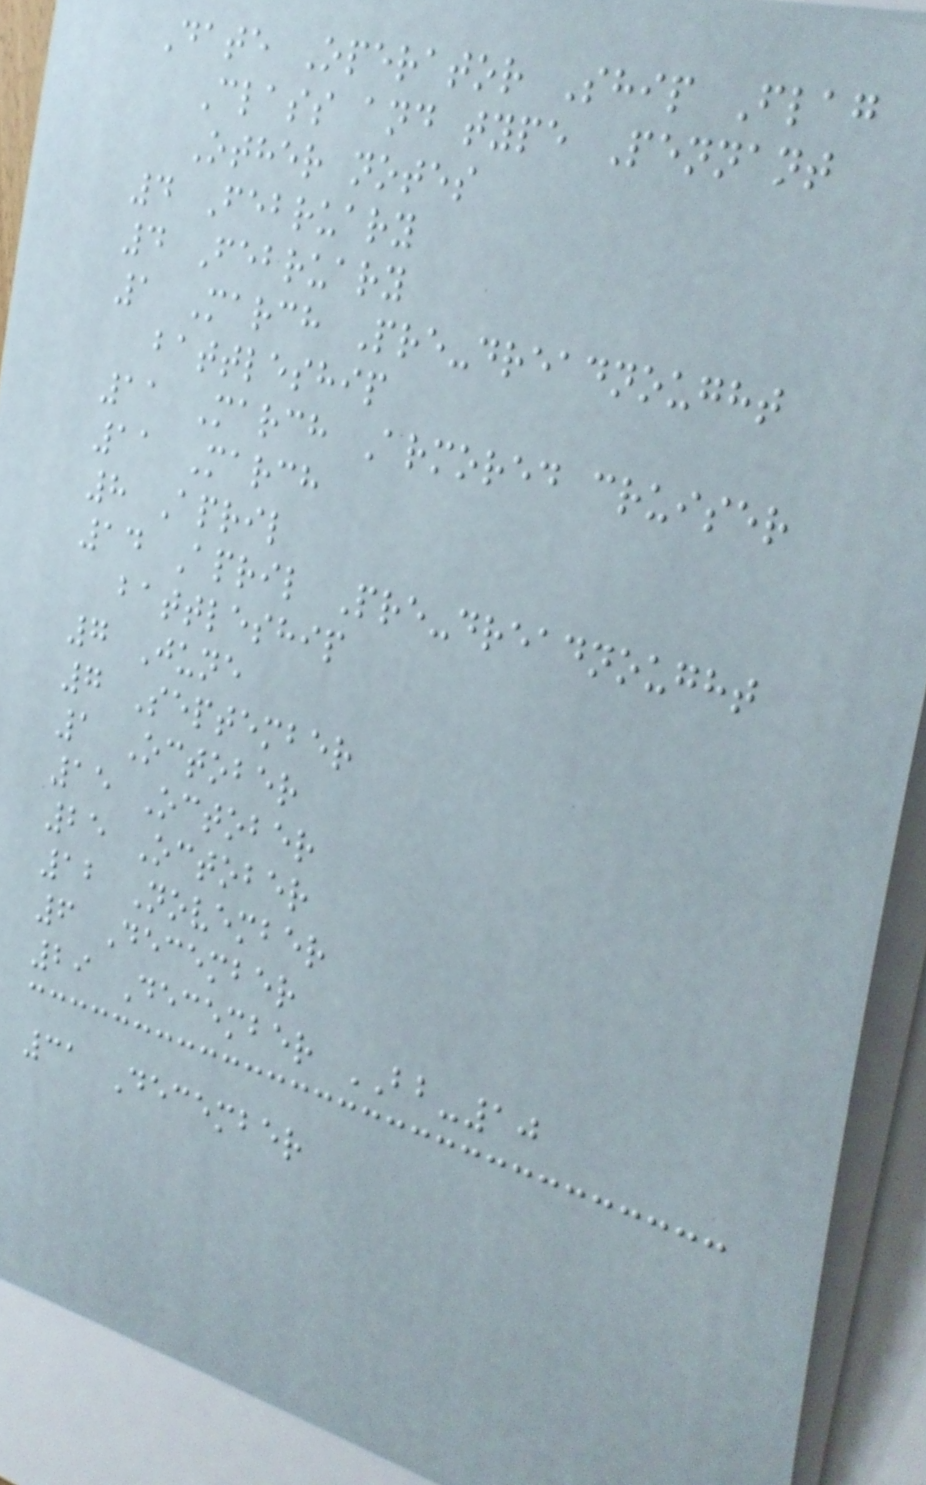Date Operator Ship Flag
Class and type Pennant
Other notes
4 February
4 February
1 March Pre-dreadnought
battleship
11 March Armored cruiser
11 March
8 April
14 April Pre-dreadnought
battleship
7 June
7 September
1 October
15 October
25 October
12 November
6 December
29 December BB-10
31 December
